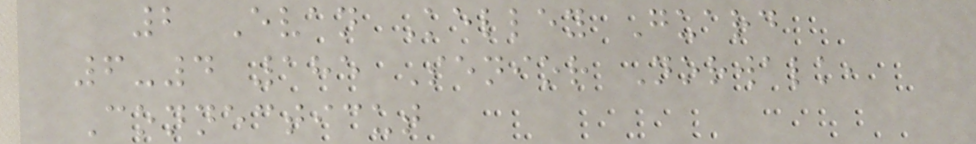2 Evan Kelley Guard
6-4 185 Senior Norwalk,
Connecticut
